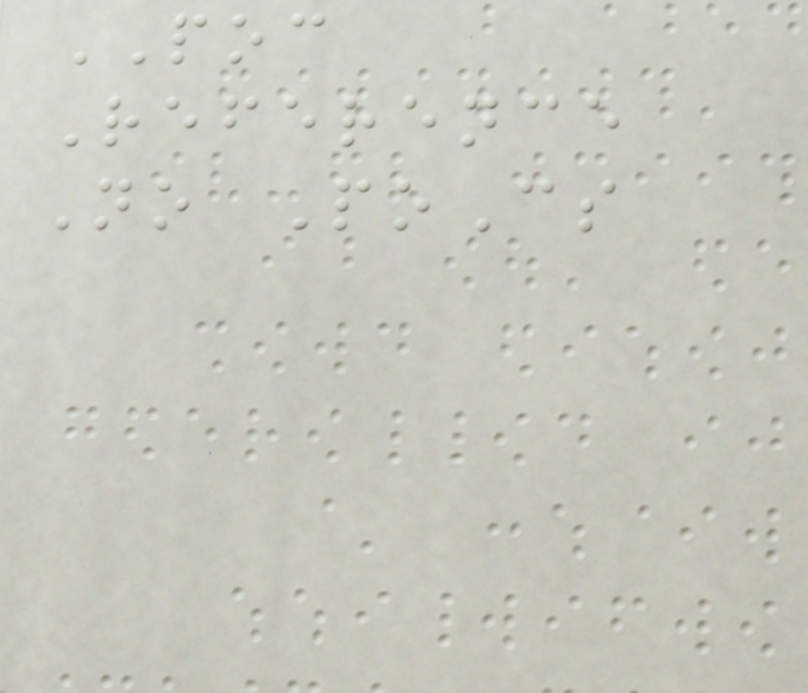POC
Reference
No PoCs
